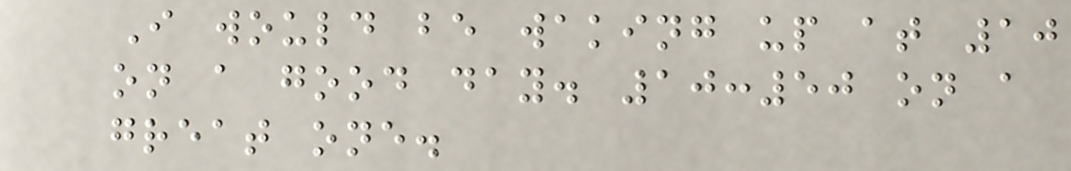I would be waking up at 10
on a good day. 10:50 on a
great one.
